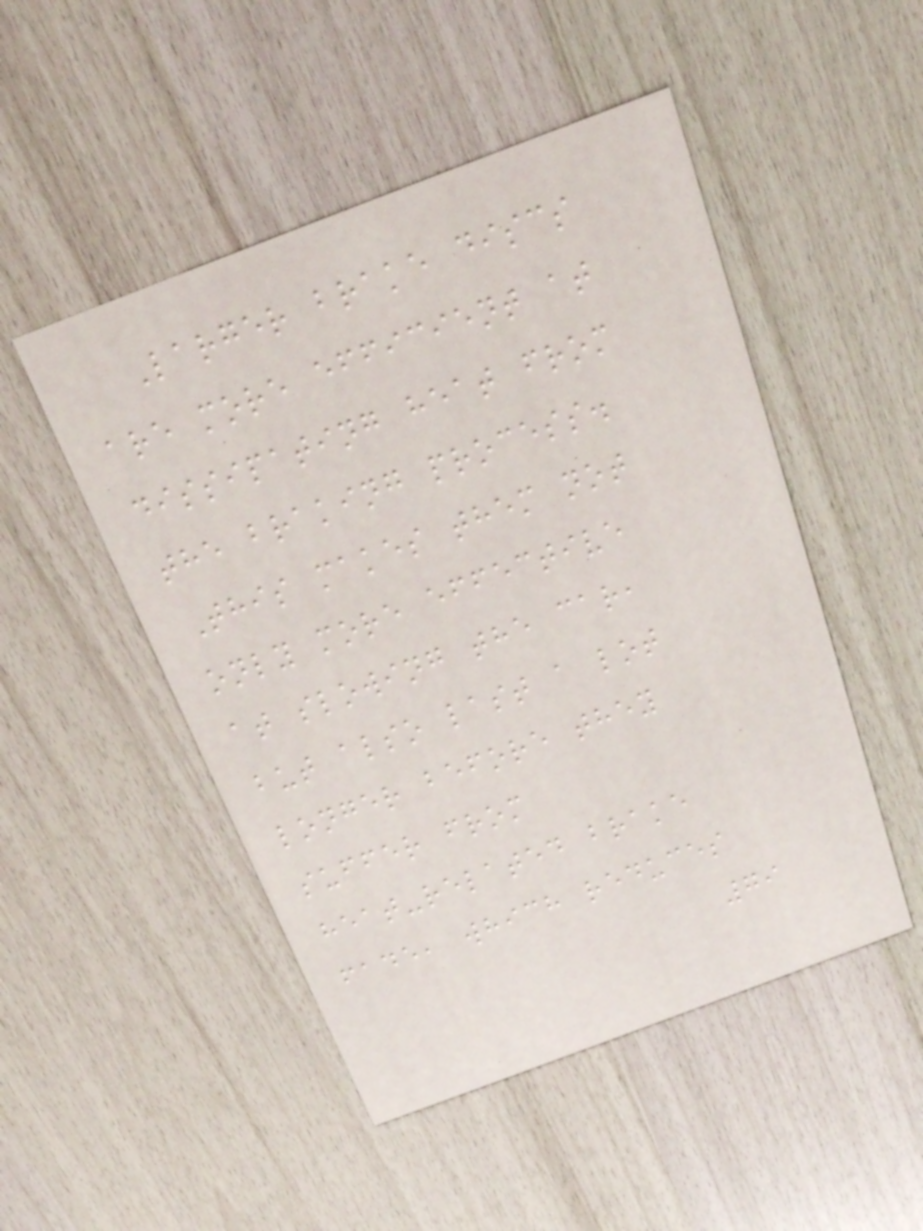Larger brake discs
are more efficient at
dissipating heat from
the braking process.
This makes them not
only more effective
at slowing the car,
but also last a lot
longer before they
suffer from
heat-related brake
fade, which reduces
79
